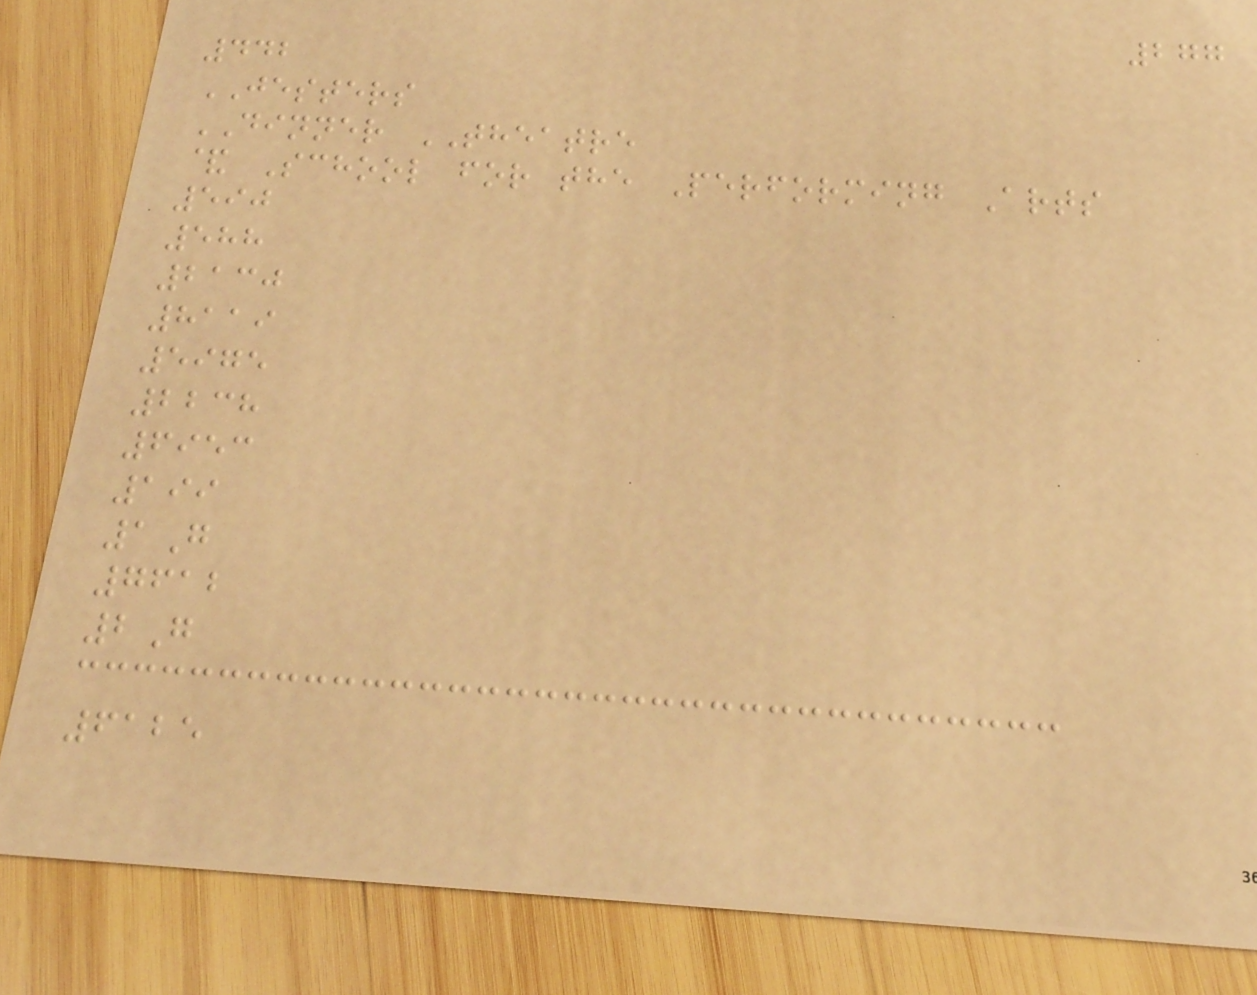277
442
JESTERS
DINNER THEATRE
& School for the Performing Arts
590
588
2130
8119
5975
2238
6953
199
1G
7612
2G
6125
